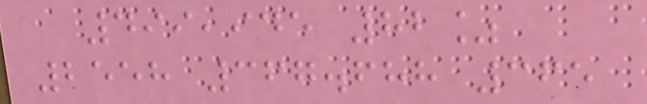499,945 82%
2558 367.688 365
